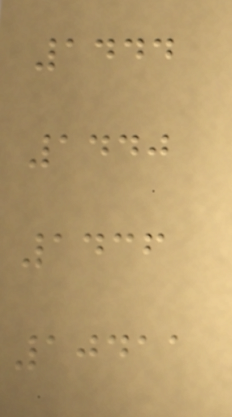1444
1440
1436
10411
